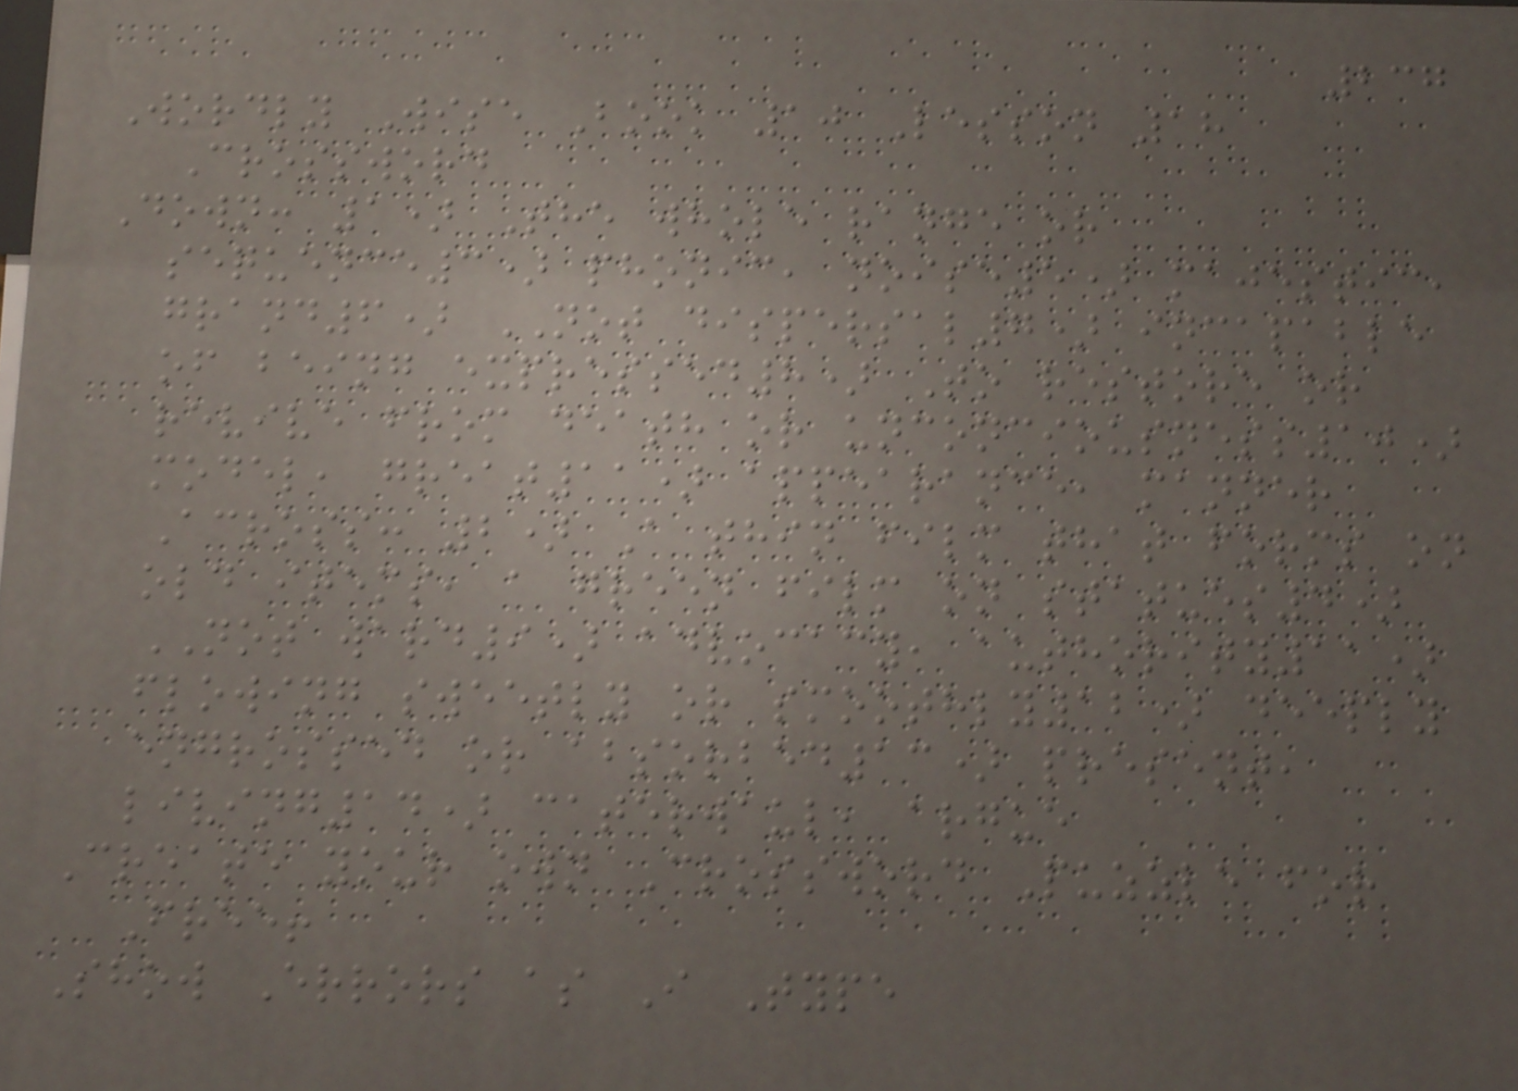237
Wordly Wise Book 10 Lesson 18
Crossword
Down: 1) The whole range or
sequence3) phonic, noise5) majestic,
grand6) NOT dispersal7) incapable
of being expressed8) To restore or
revive from death or unconciousness10)
model, great11) appearance, manner
Across: 2) A thin film that forms on
old items, a green film on statues4)
NOT ward9) advocacy, authority11)
flowing sweetly or smoothly12) deeply
engrossed or absorbed13) present,
living14) caterwaul, argue
Create your own Crossword Puzzle for
Free!
Show Errors as I Type
